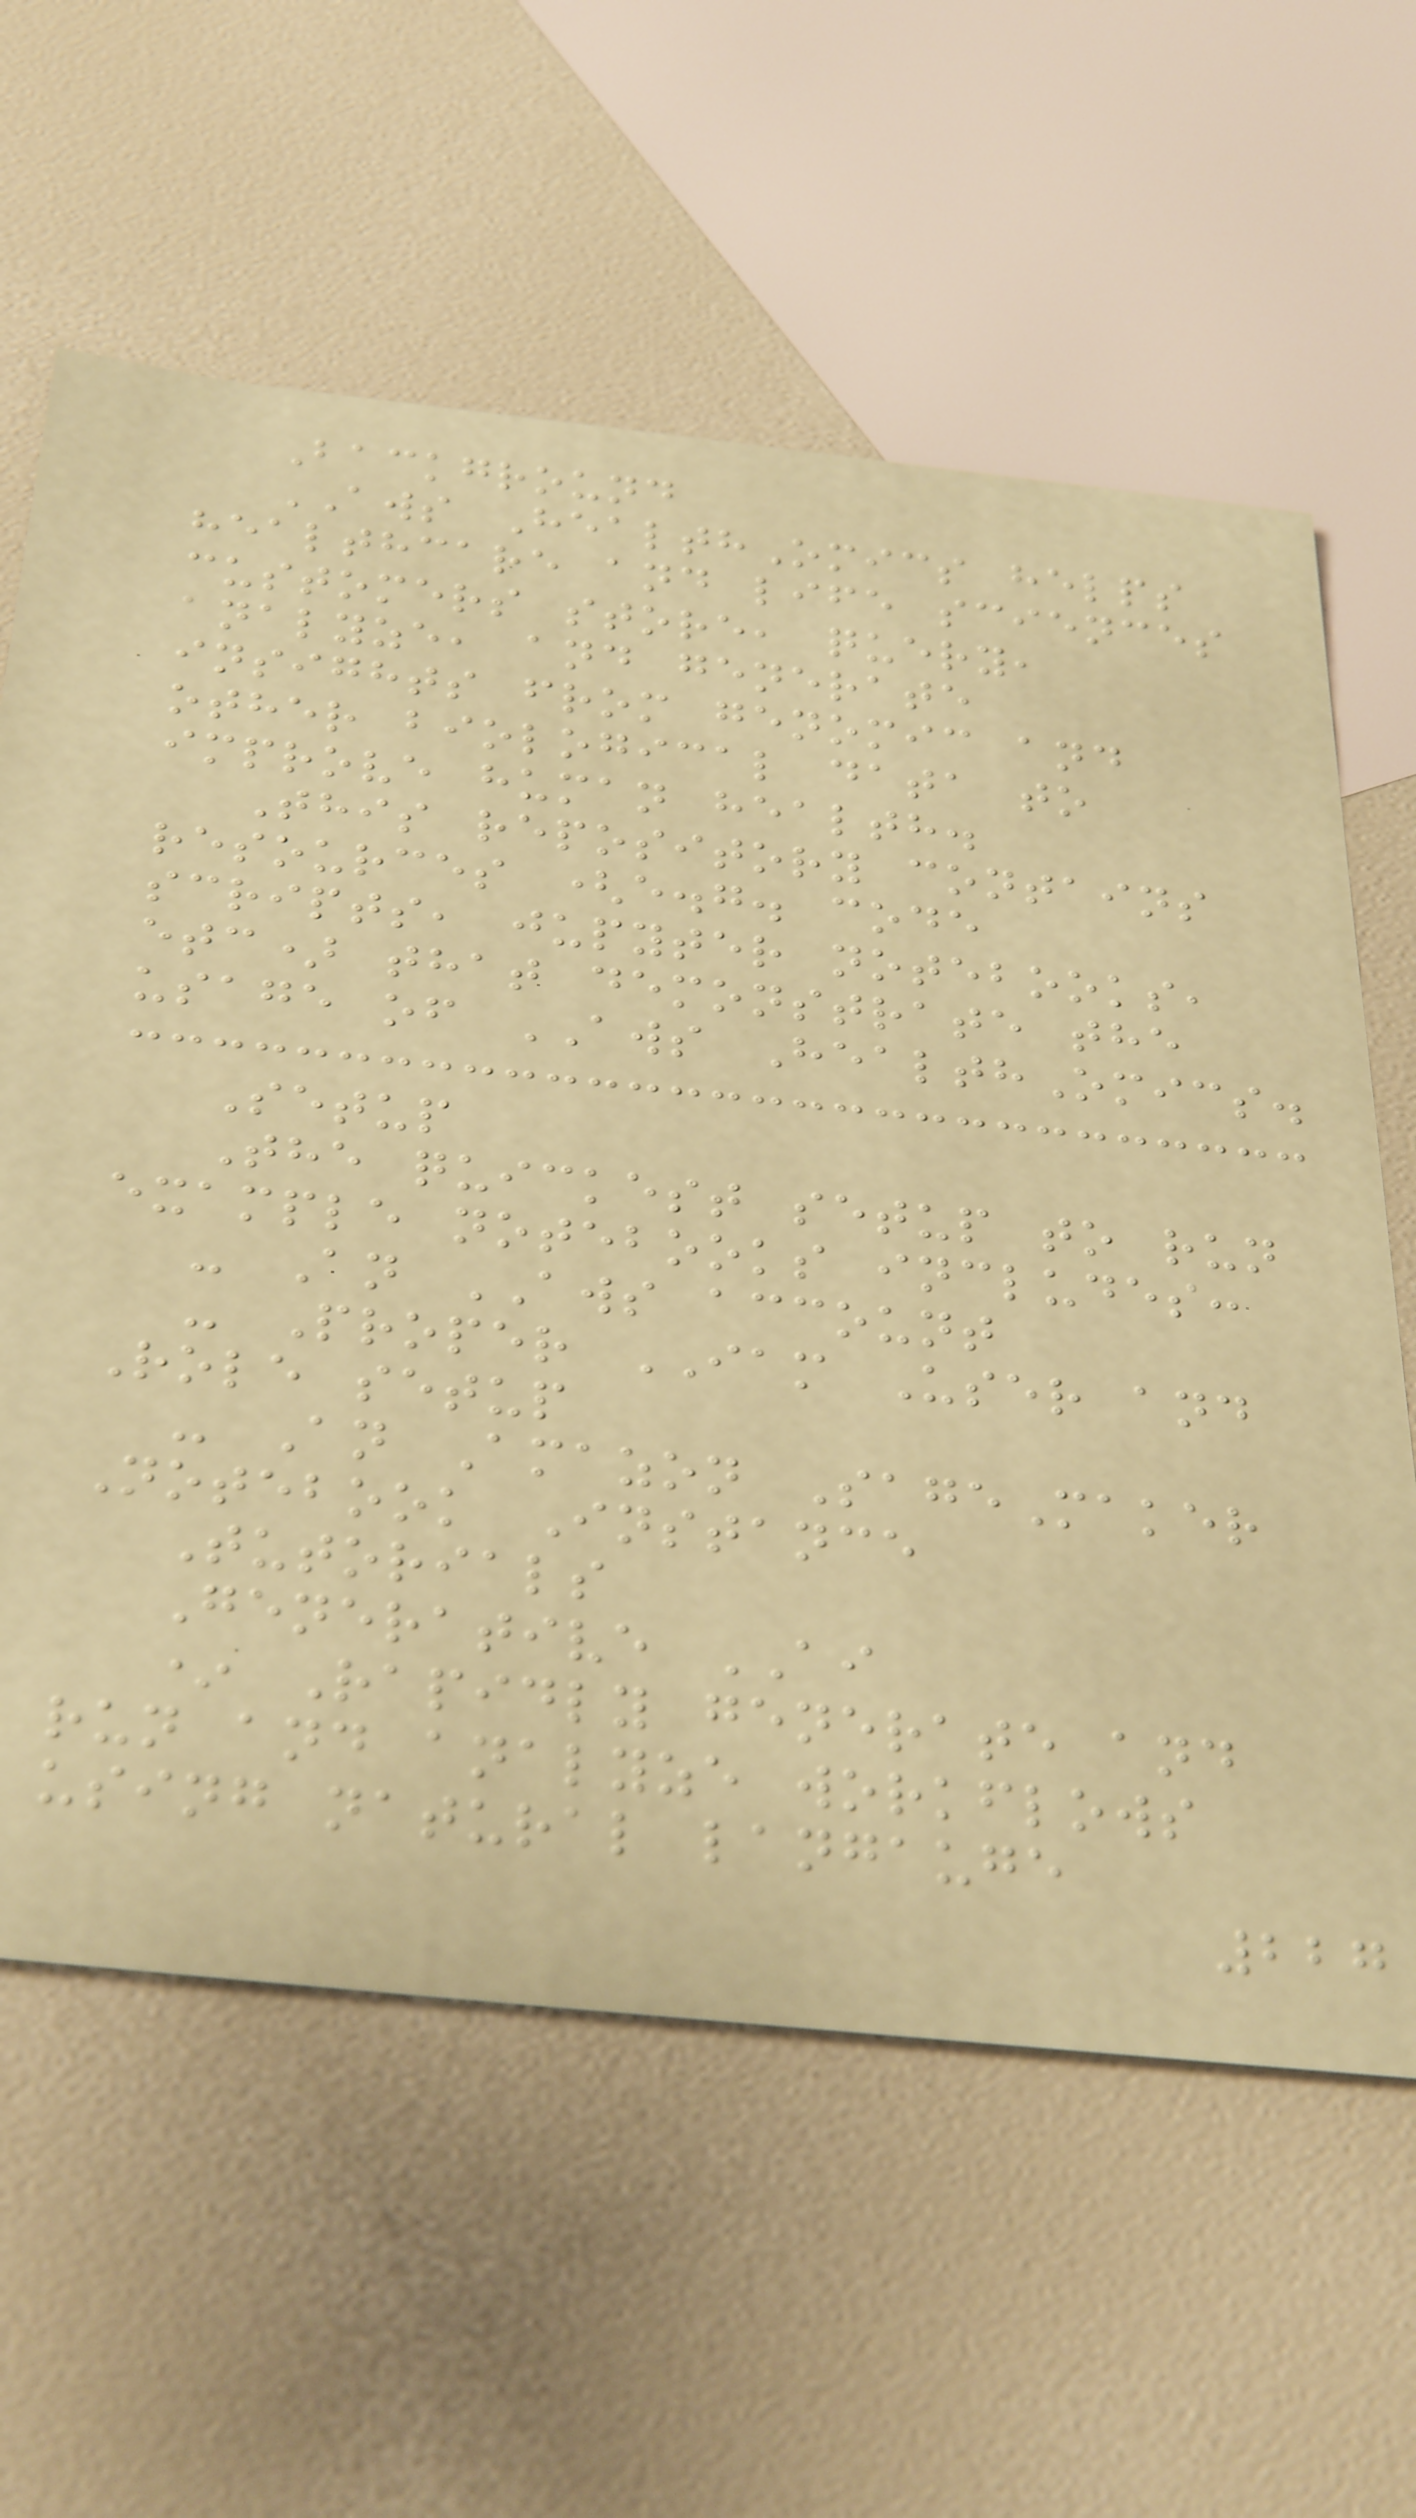Background
AWS HealthOmics helps
healthcare and life sciences
customers store, query,
analyze, and generate
insights from genomic and
other biological data to
improve human health.
This repository contains
resources (e.g. code
scripts, jupyter notebooks,
etc) that demonstrate the
usage of AWS HealthOmics.
Setup
The quickest setup to run
example notebooks includes:
- An AWS account
- Proper IAM User and
Role setup
- An Amazon SageMaker
Notebook Instance
Tutorials
Generative AI
* Rapidly generate and
run and analyze workflows
using natural langauge
227
